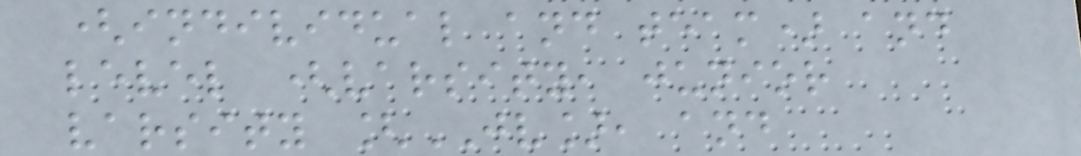(individual and team) and
level (varsity, junior
varsity [JV], and
